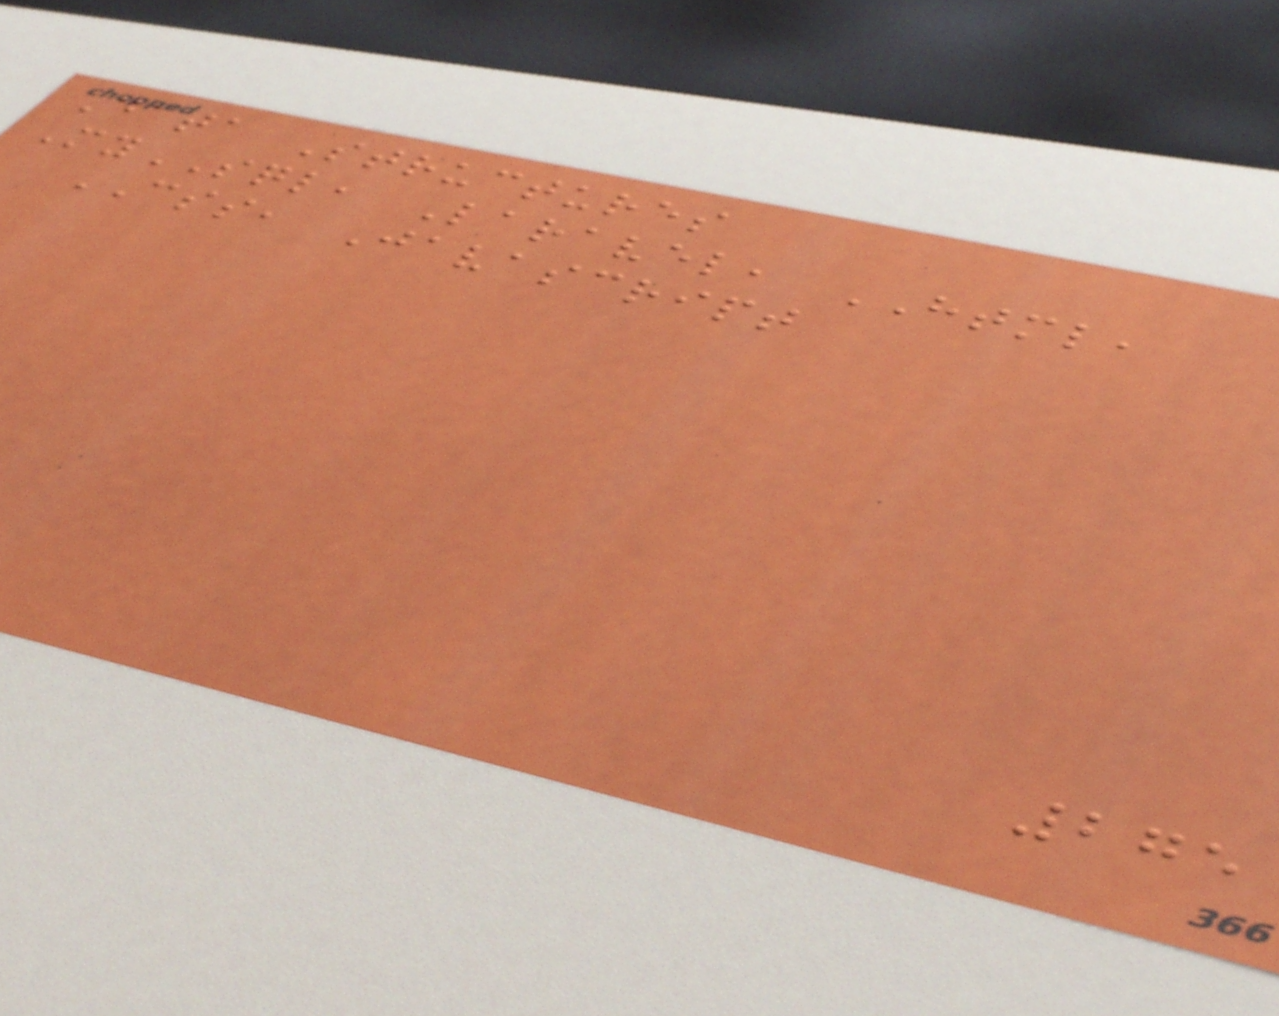Data Structures
MySQL, Laravel, HTML,
CSS, Javascript
275
